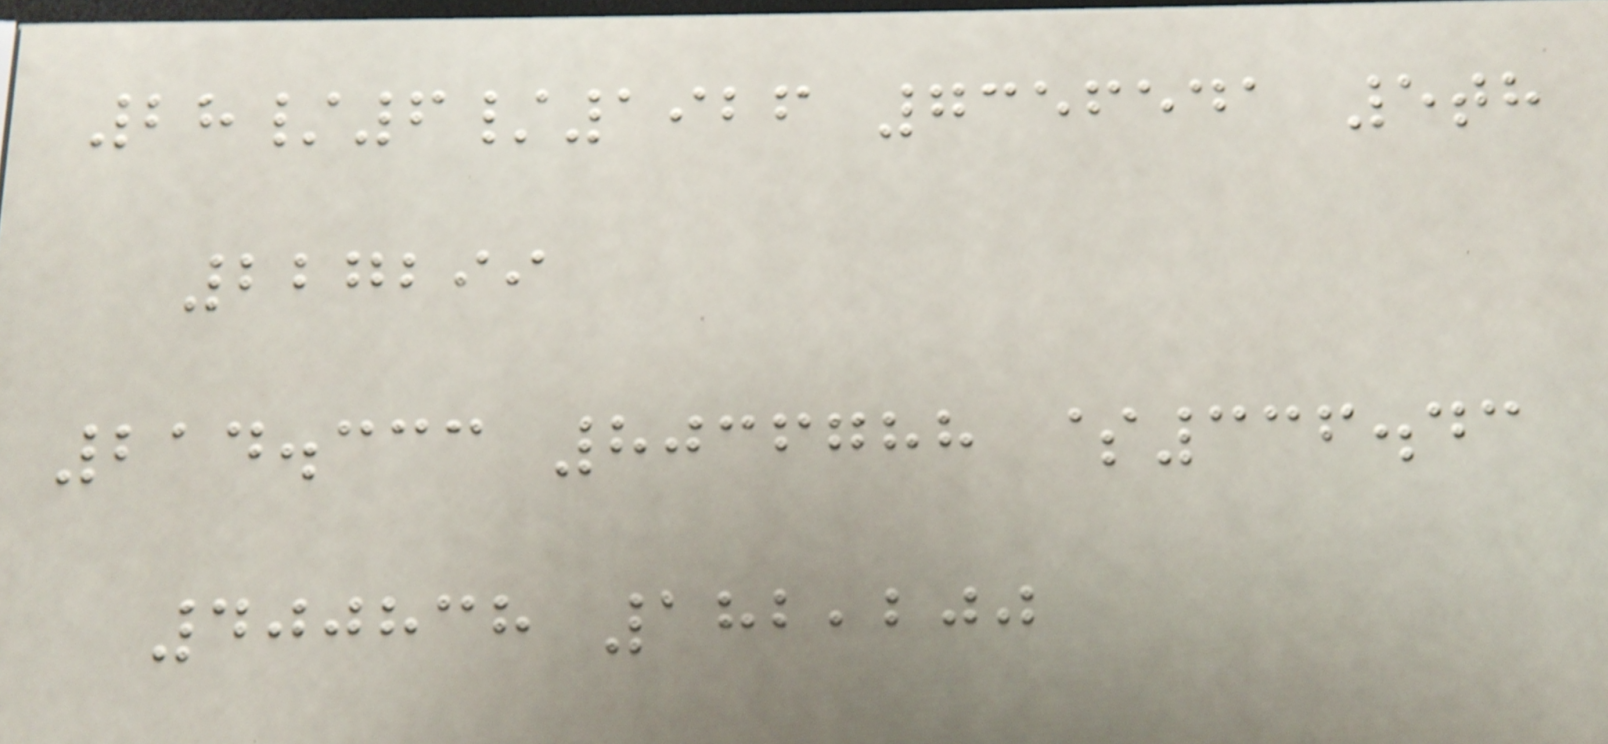28/6/1926 7356541 5th
227299
214.333 8036788 $336.43
400838 182,200
